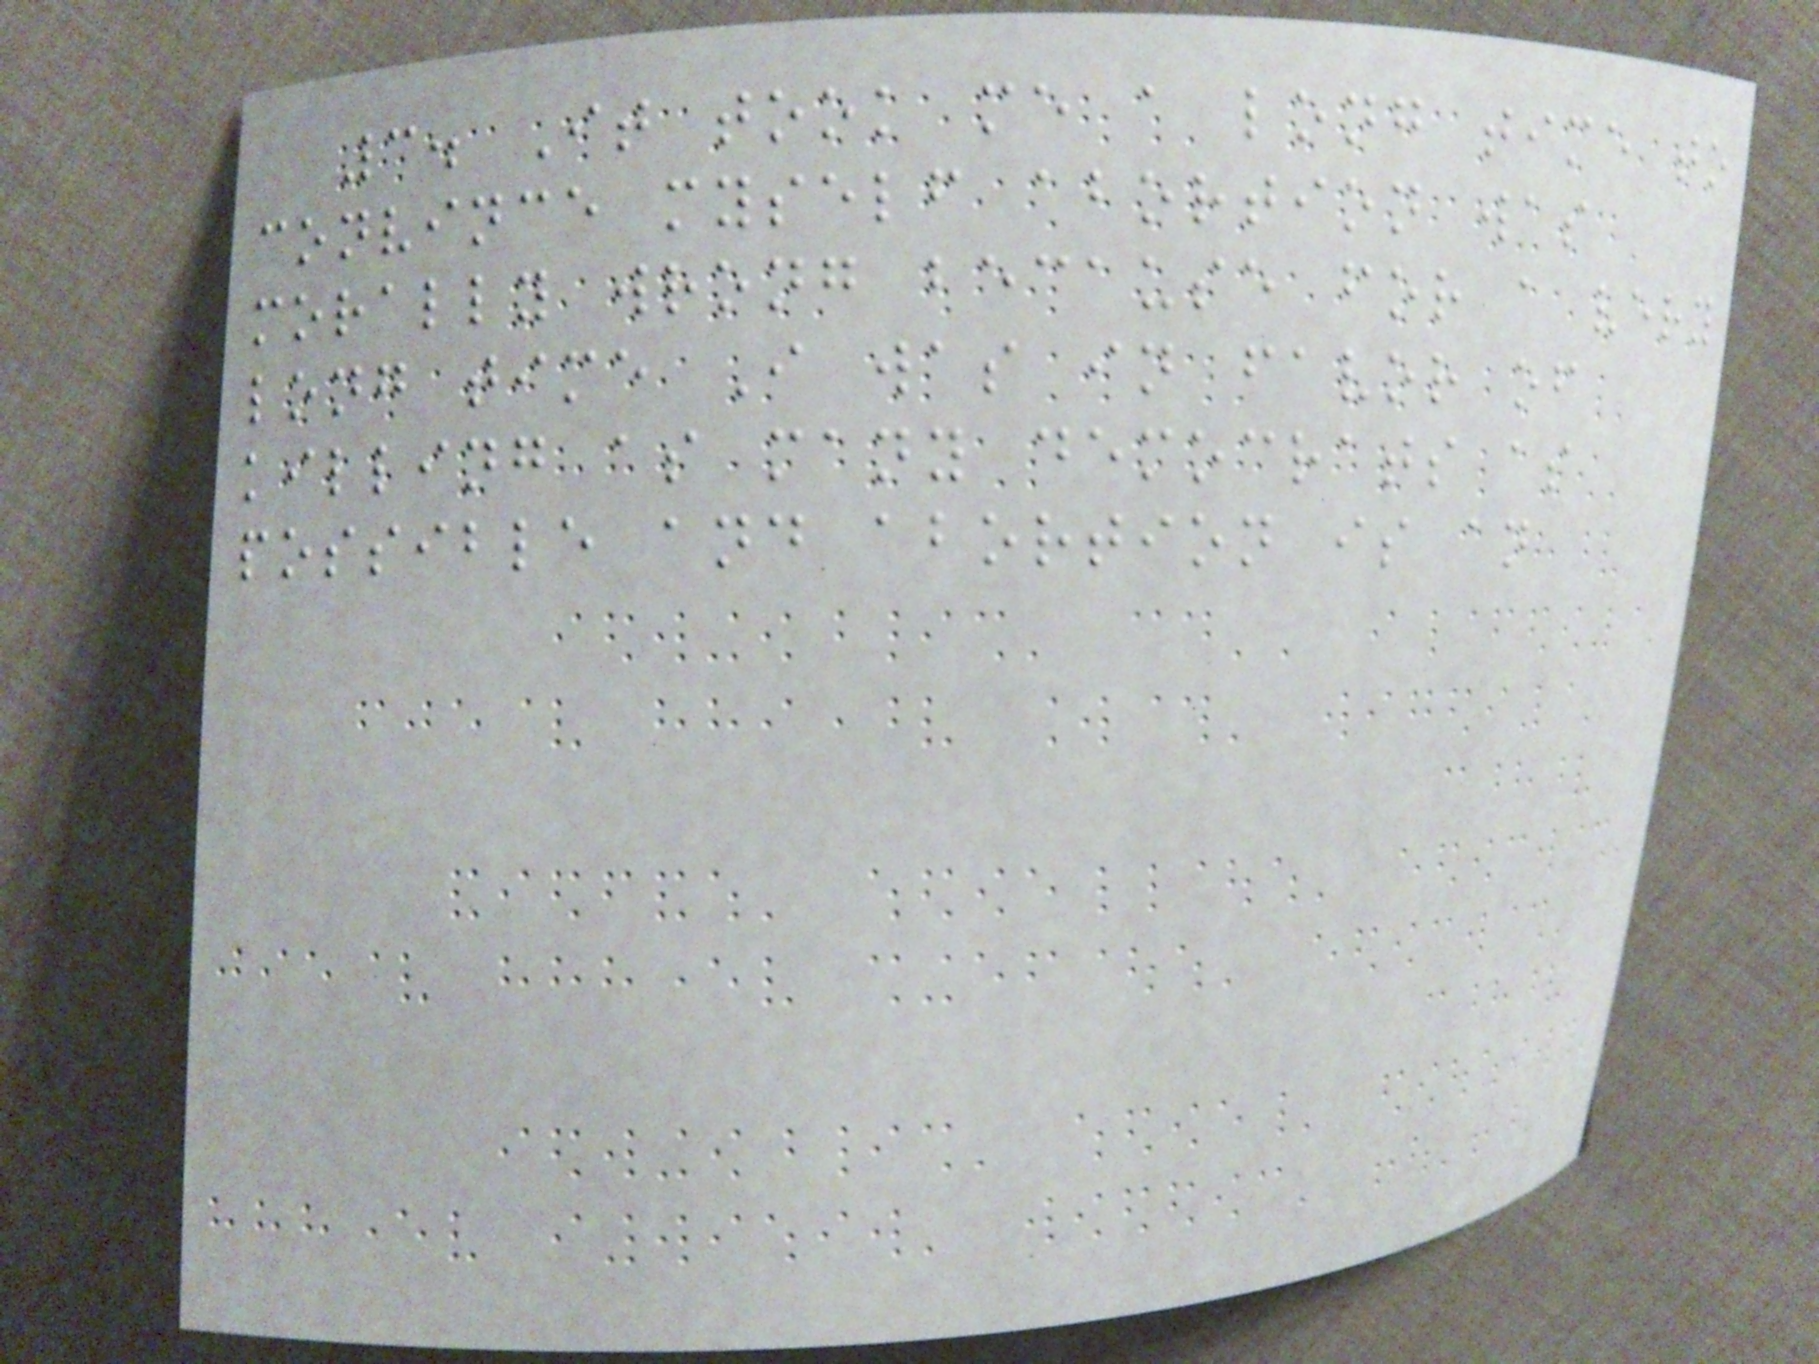3. It took me a long time to
convince myself abortion was
morally wrong because for a very
long time I was in favor of
killing as many democrats as
possible and abortion is an
